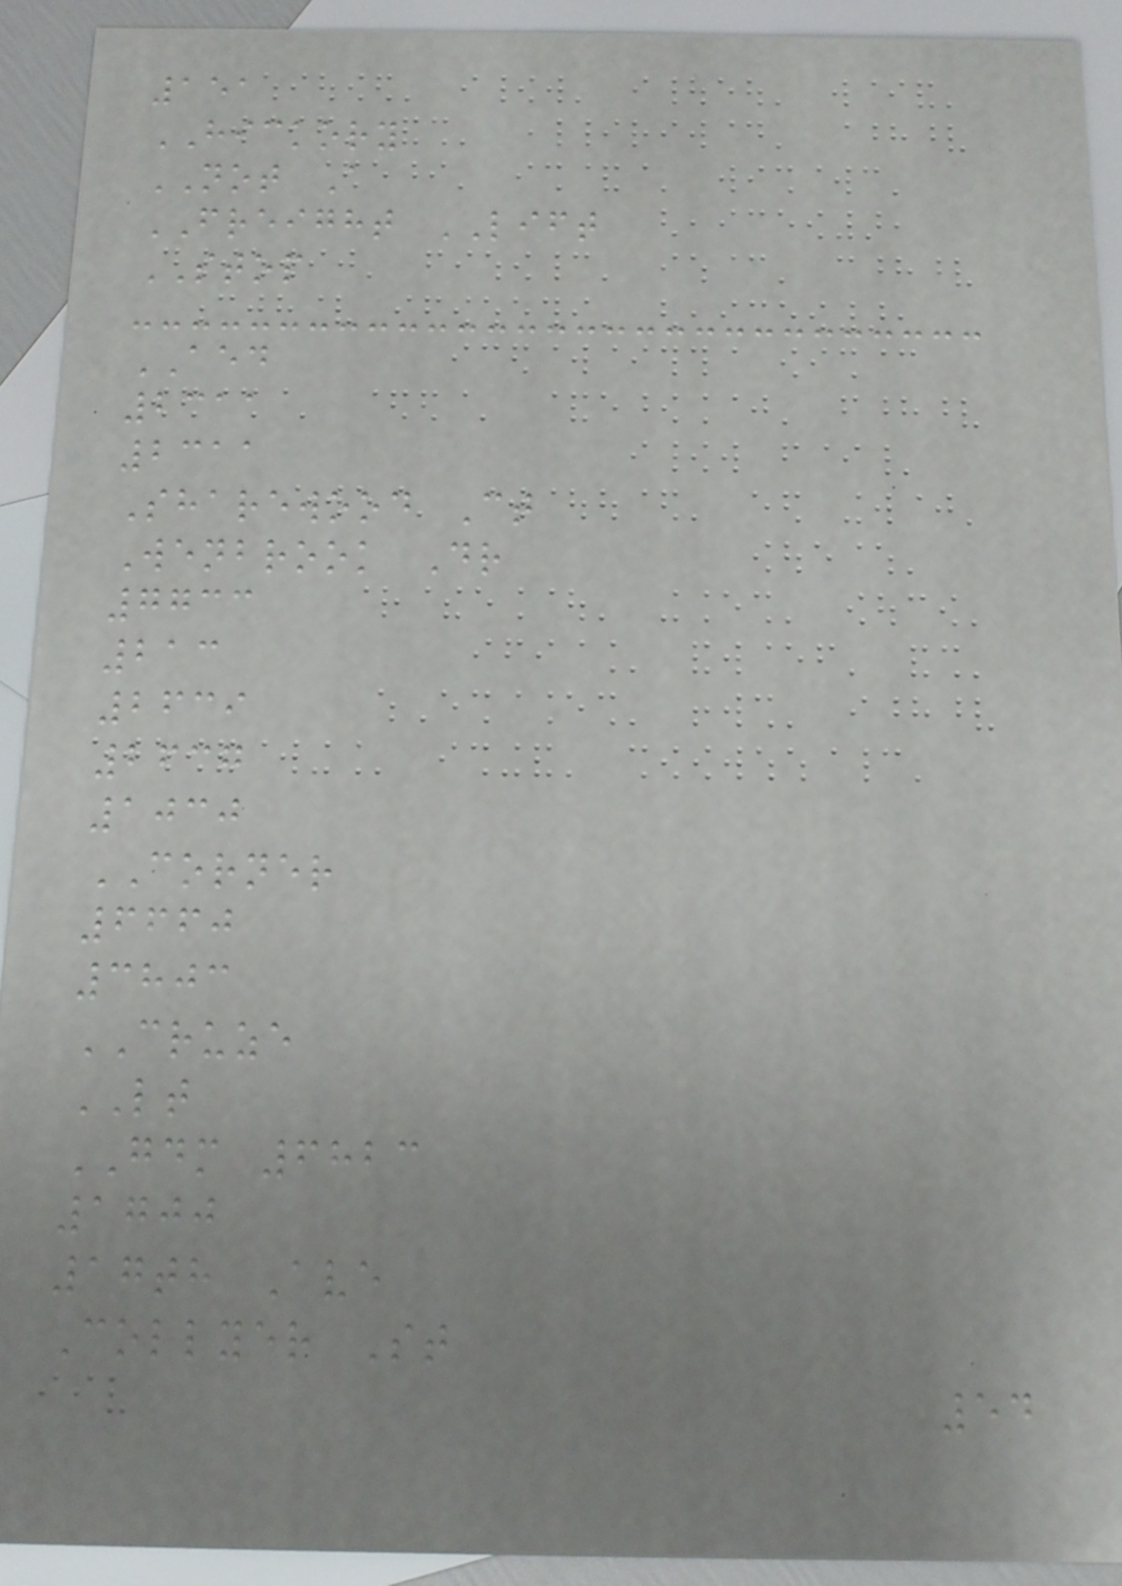151
HICKORY
NOT A
FREIGHT LIFT
STOP
AED
2311
2311
Sharewood Ct
Wenbrook Dr
7733
213
2639
2637
1030
CORNER
6660
3803
CRUZE
LT
GDM 6823
1700
17th Ave
Collyer St
54
